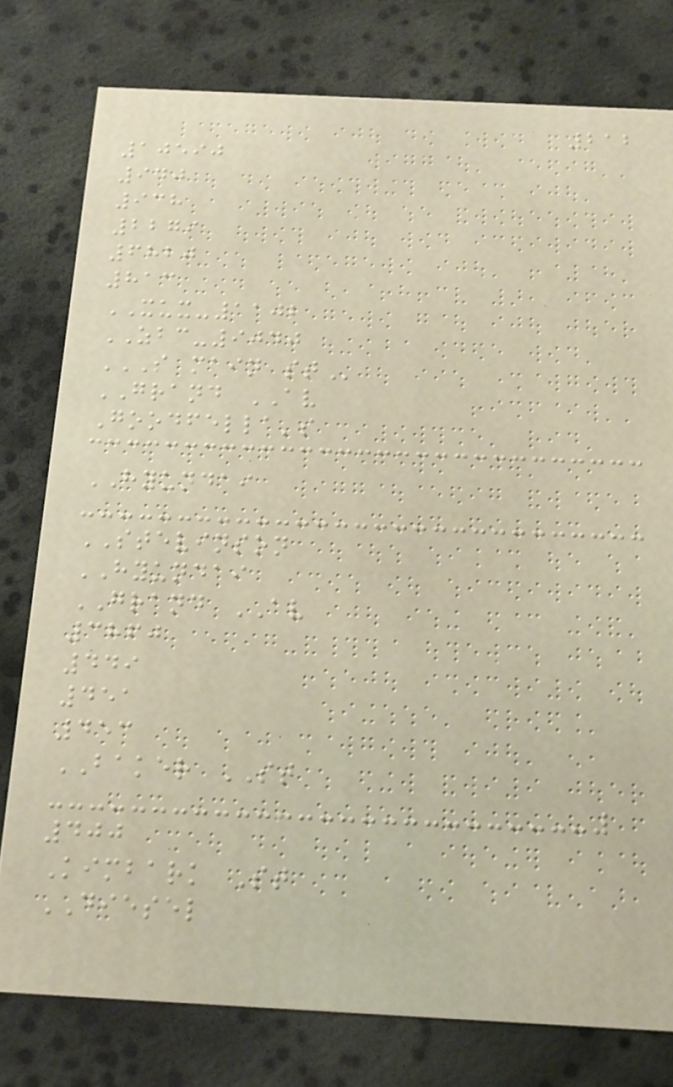212
10590
940
938
2279
6820
813
XUX-1102
ZBC-9040
S MAIN ST
GRAND AV
Goodfella's
HYUNDAI
STEVINSON
HYUNDAI
GRAND AV
3860
449
451
453
BAKER ST
400
Kimbark St
DIESEL
